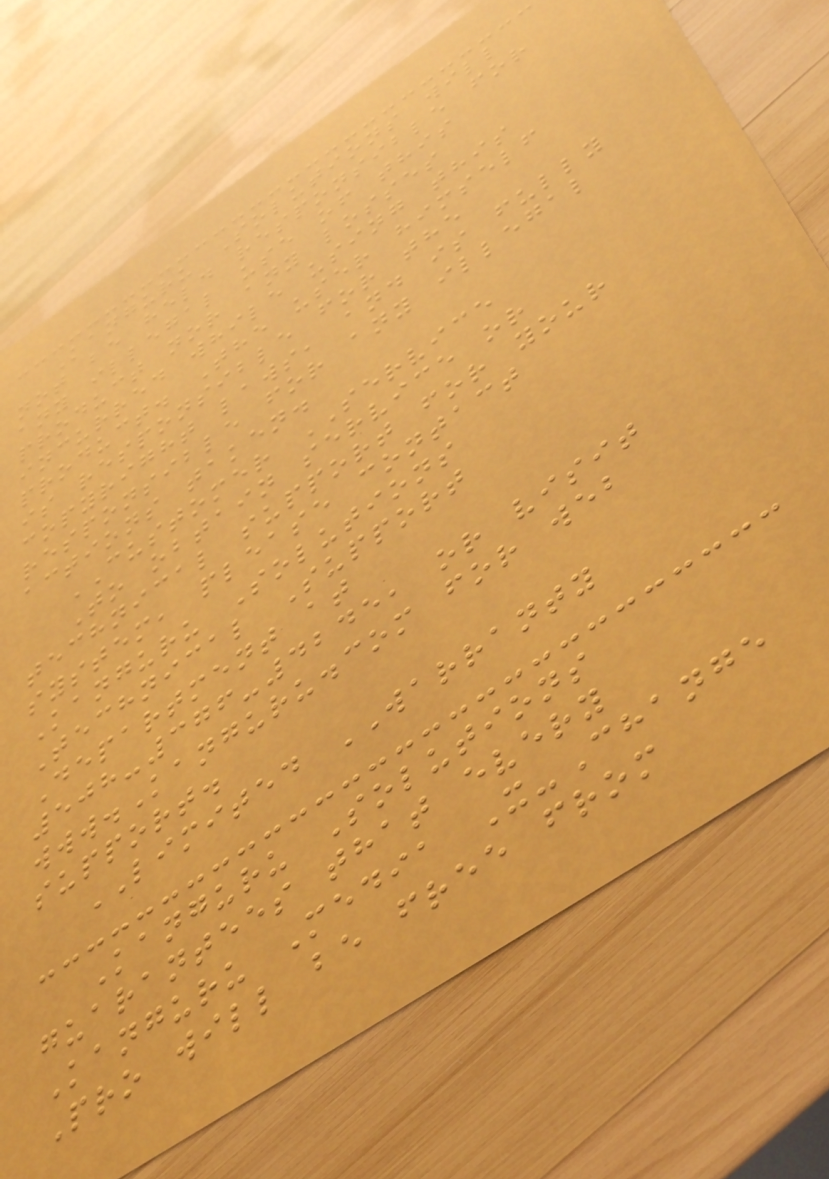Kanguru Solutions will
not be held responsible for
any illegal use of this
product nor any losses
incurred while using this
product. The user himself
is responsible for the
copyright laws, and is fully
responsible for any illegal
actions taken.
CUSTOMER SERVICE
To obtain service or
technical support for your
system, please contact
Kanguru Solutions
Technical Support
Department at
508-376-4245, or visit
www.Kanguru.com for web
support.
LIMITED WARRANTY
Kanguru Solutions
guarantees that every
Kanguru Media X-Change
Pro will be free from
